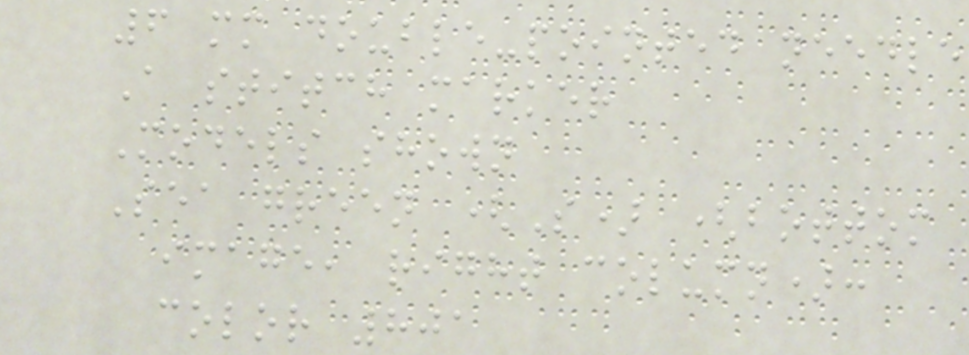6 mm double-pointed needle
A stitch marker
Models shown
Sea green (S) (bottom
image, right column):
color 801
